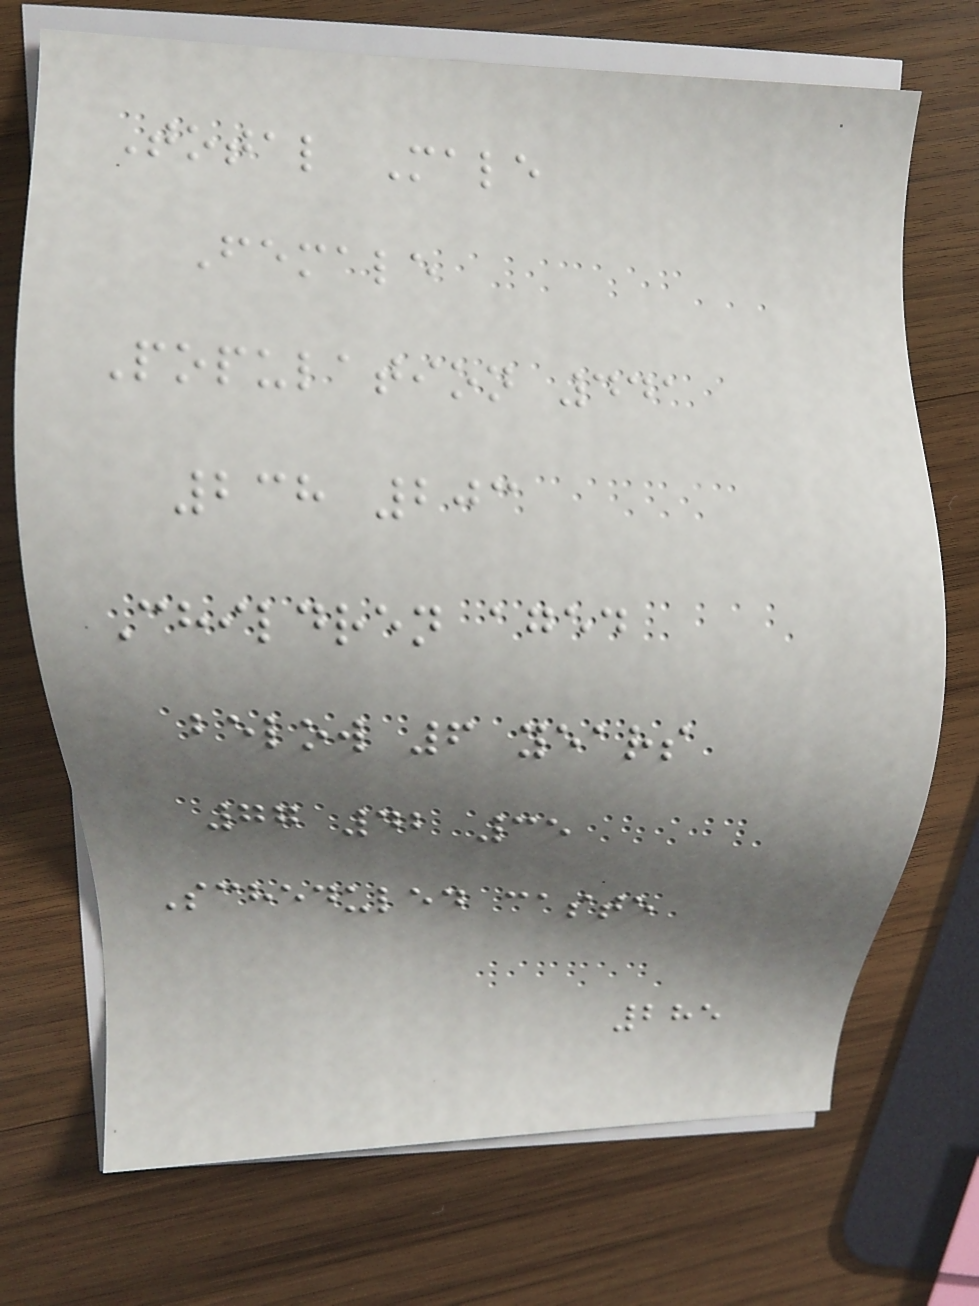Total Male
Female
Population 441
238 203
Children aged
below 6 years
77 42 35
Scheduled caste
285
